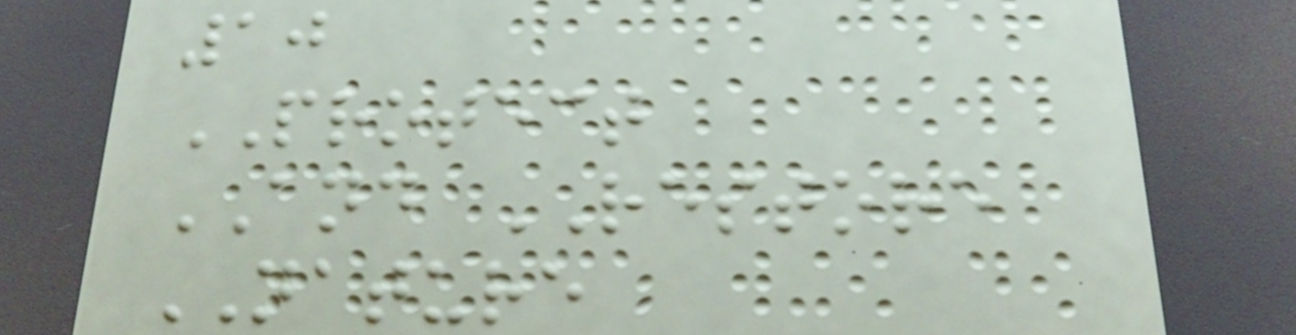10
PROTECT
AND RESTORE
NATURE
